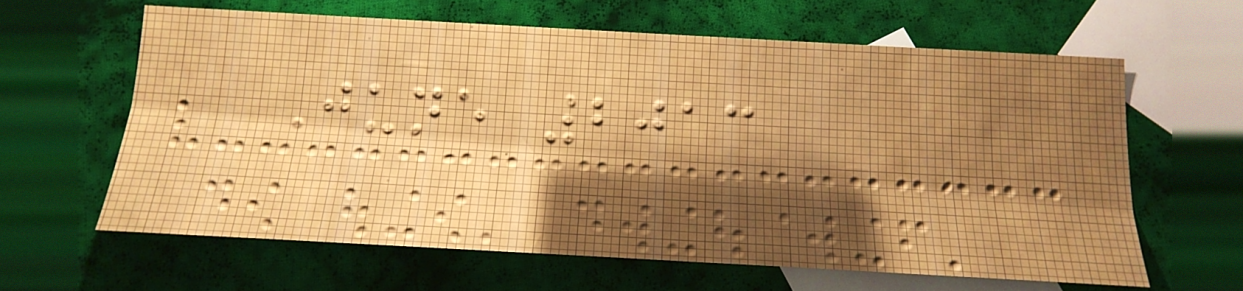June 2013
